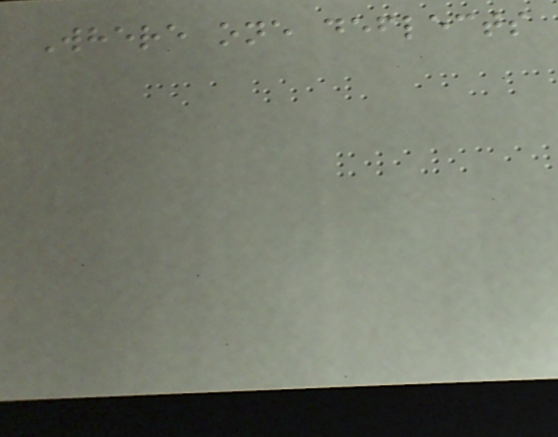Where one deflects
